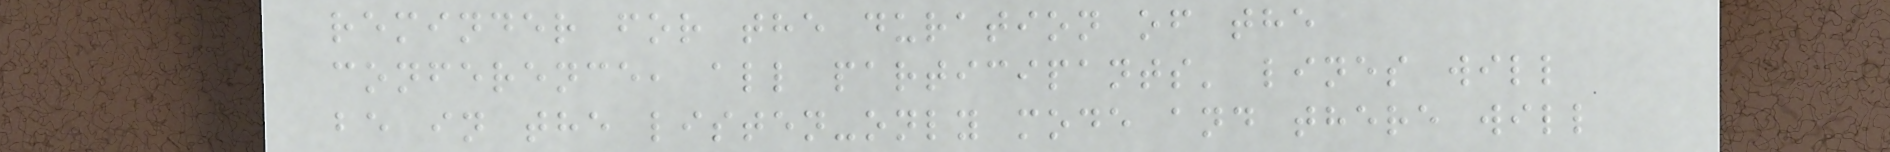reminder for the duration of the
conference, all participants' lines will
be in the listen-only mode and there will
